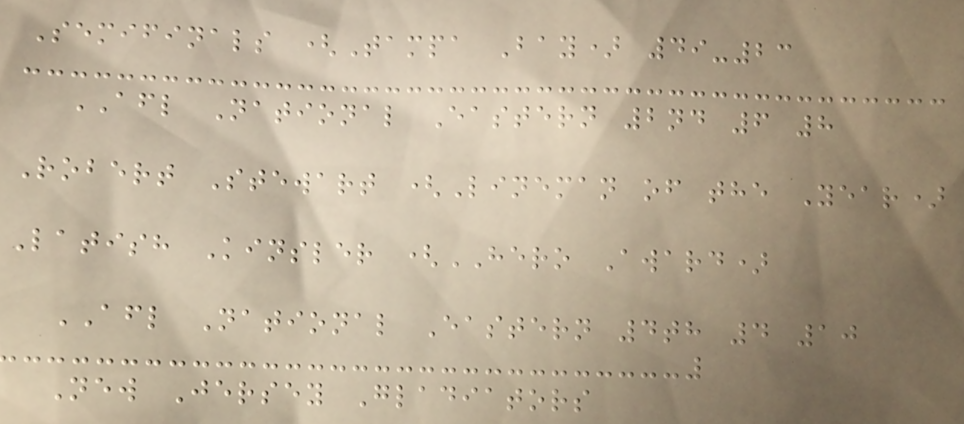Semifinals (Tampa Bay) 49-23
AFL National Eastern 2nd 6 8
Robert Stewart (Lineman of the Year)
Latish Kinsler (HERO Award)
AFL National Eastern 4th 4 10
New Jersey Gladiators
